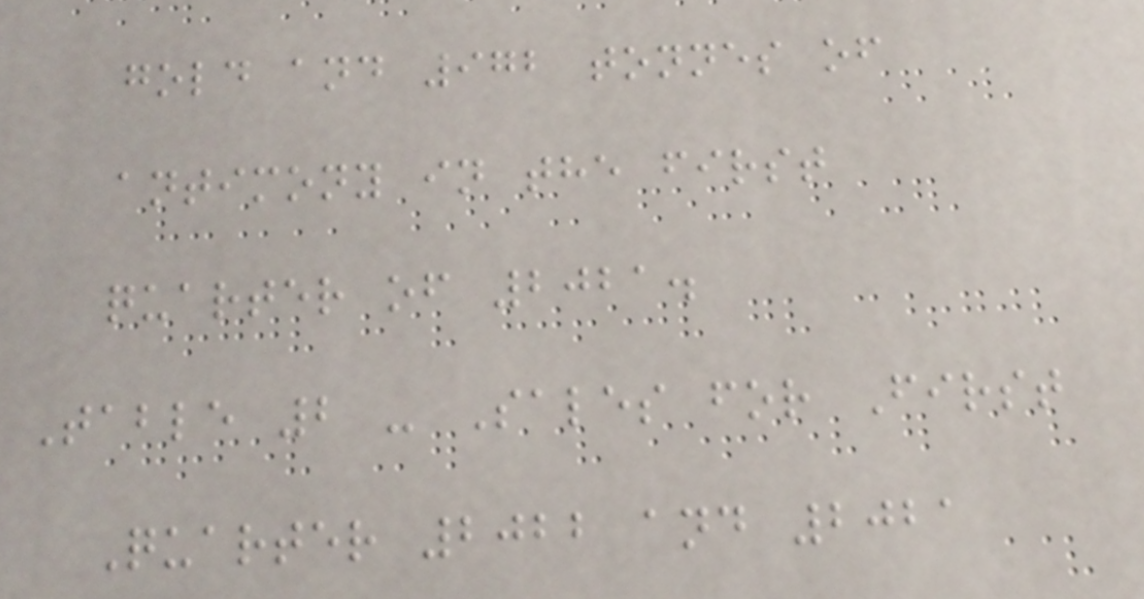gold and 972 tonnes of
antimony in the first
quarter of 2021.
Table 2 - Sales for First
Quarter 2022 and 2021
